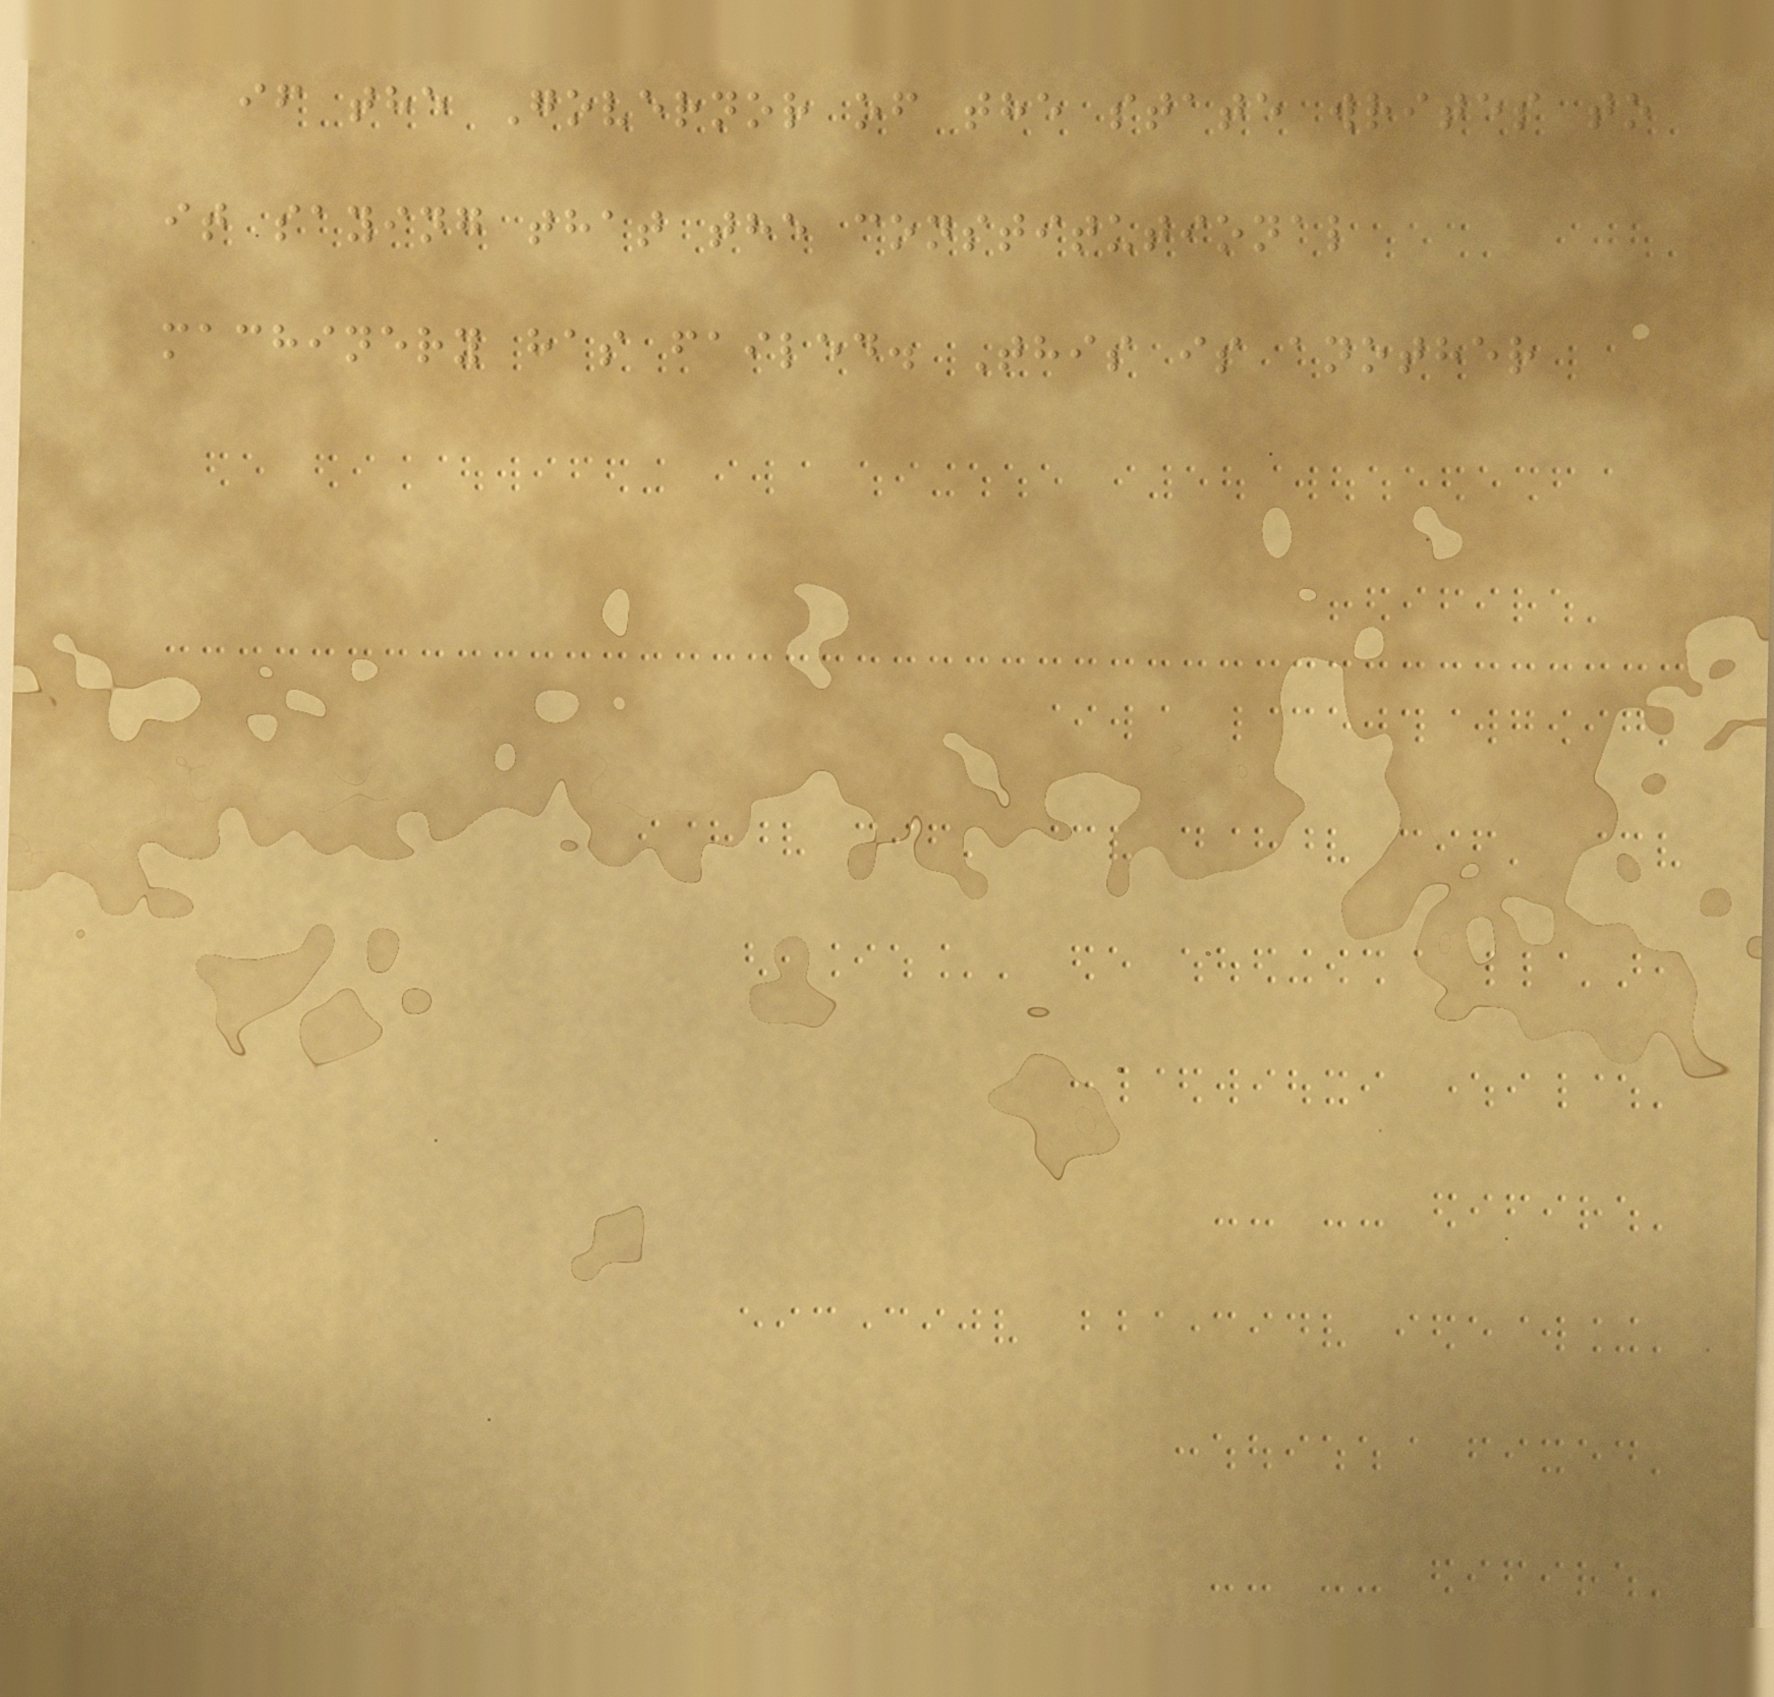if the Governor of the state writes to
it saying that the constitutional
machinery has failed. This is another
